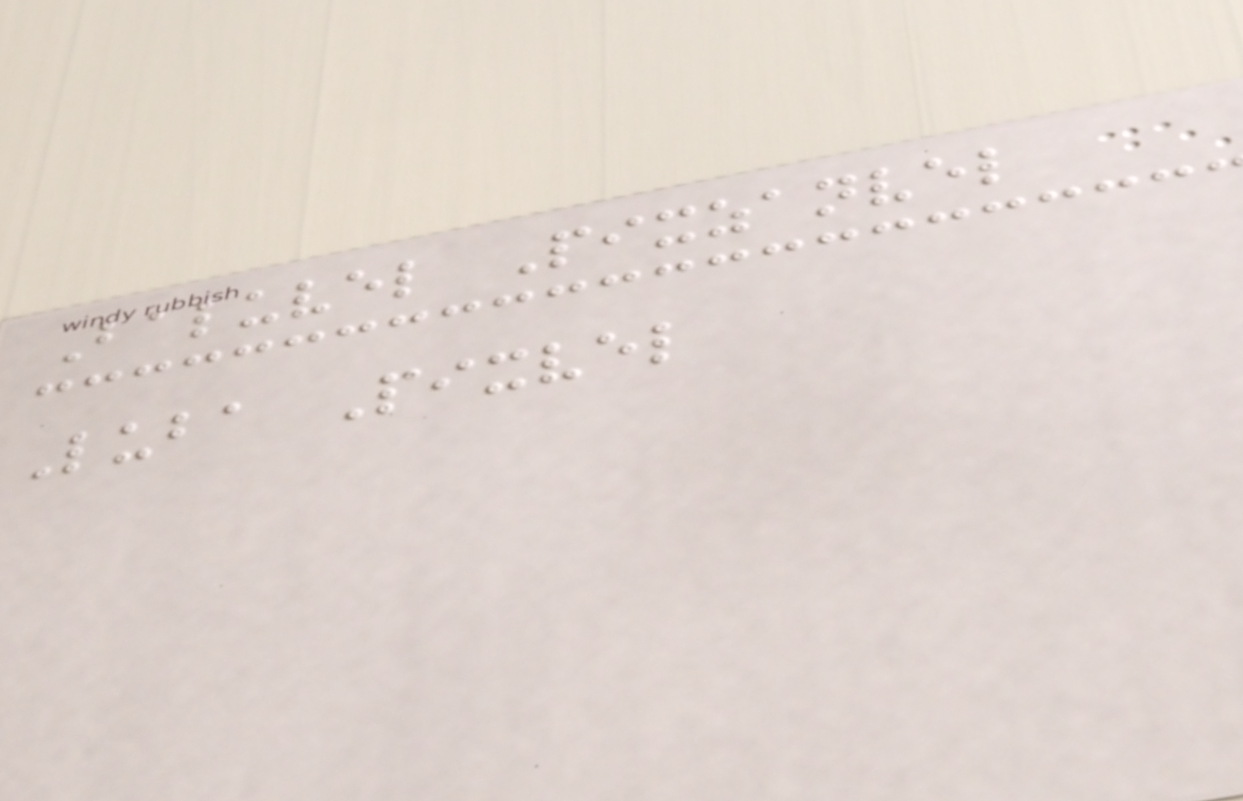Baluvel Pixzanvel
Luba Pixvel
